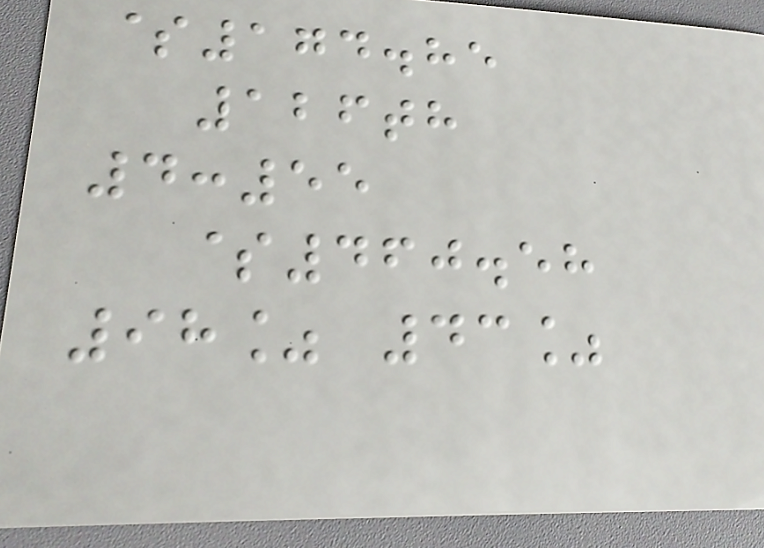$174.85
126th
4:55
$460.58
98% 43%
